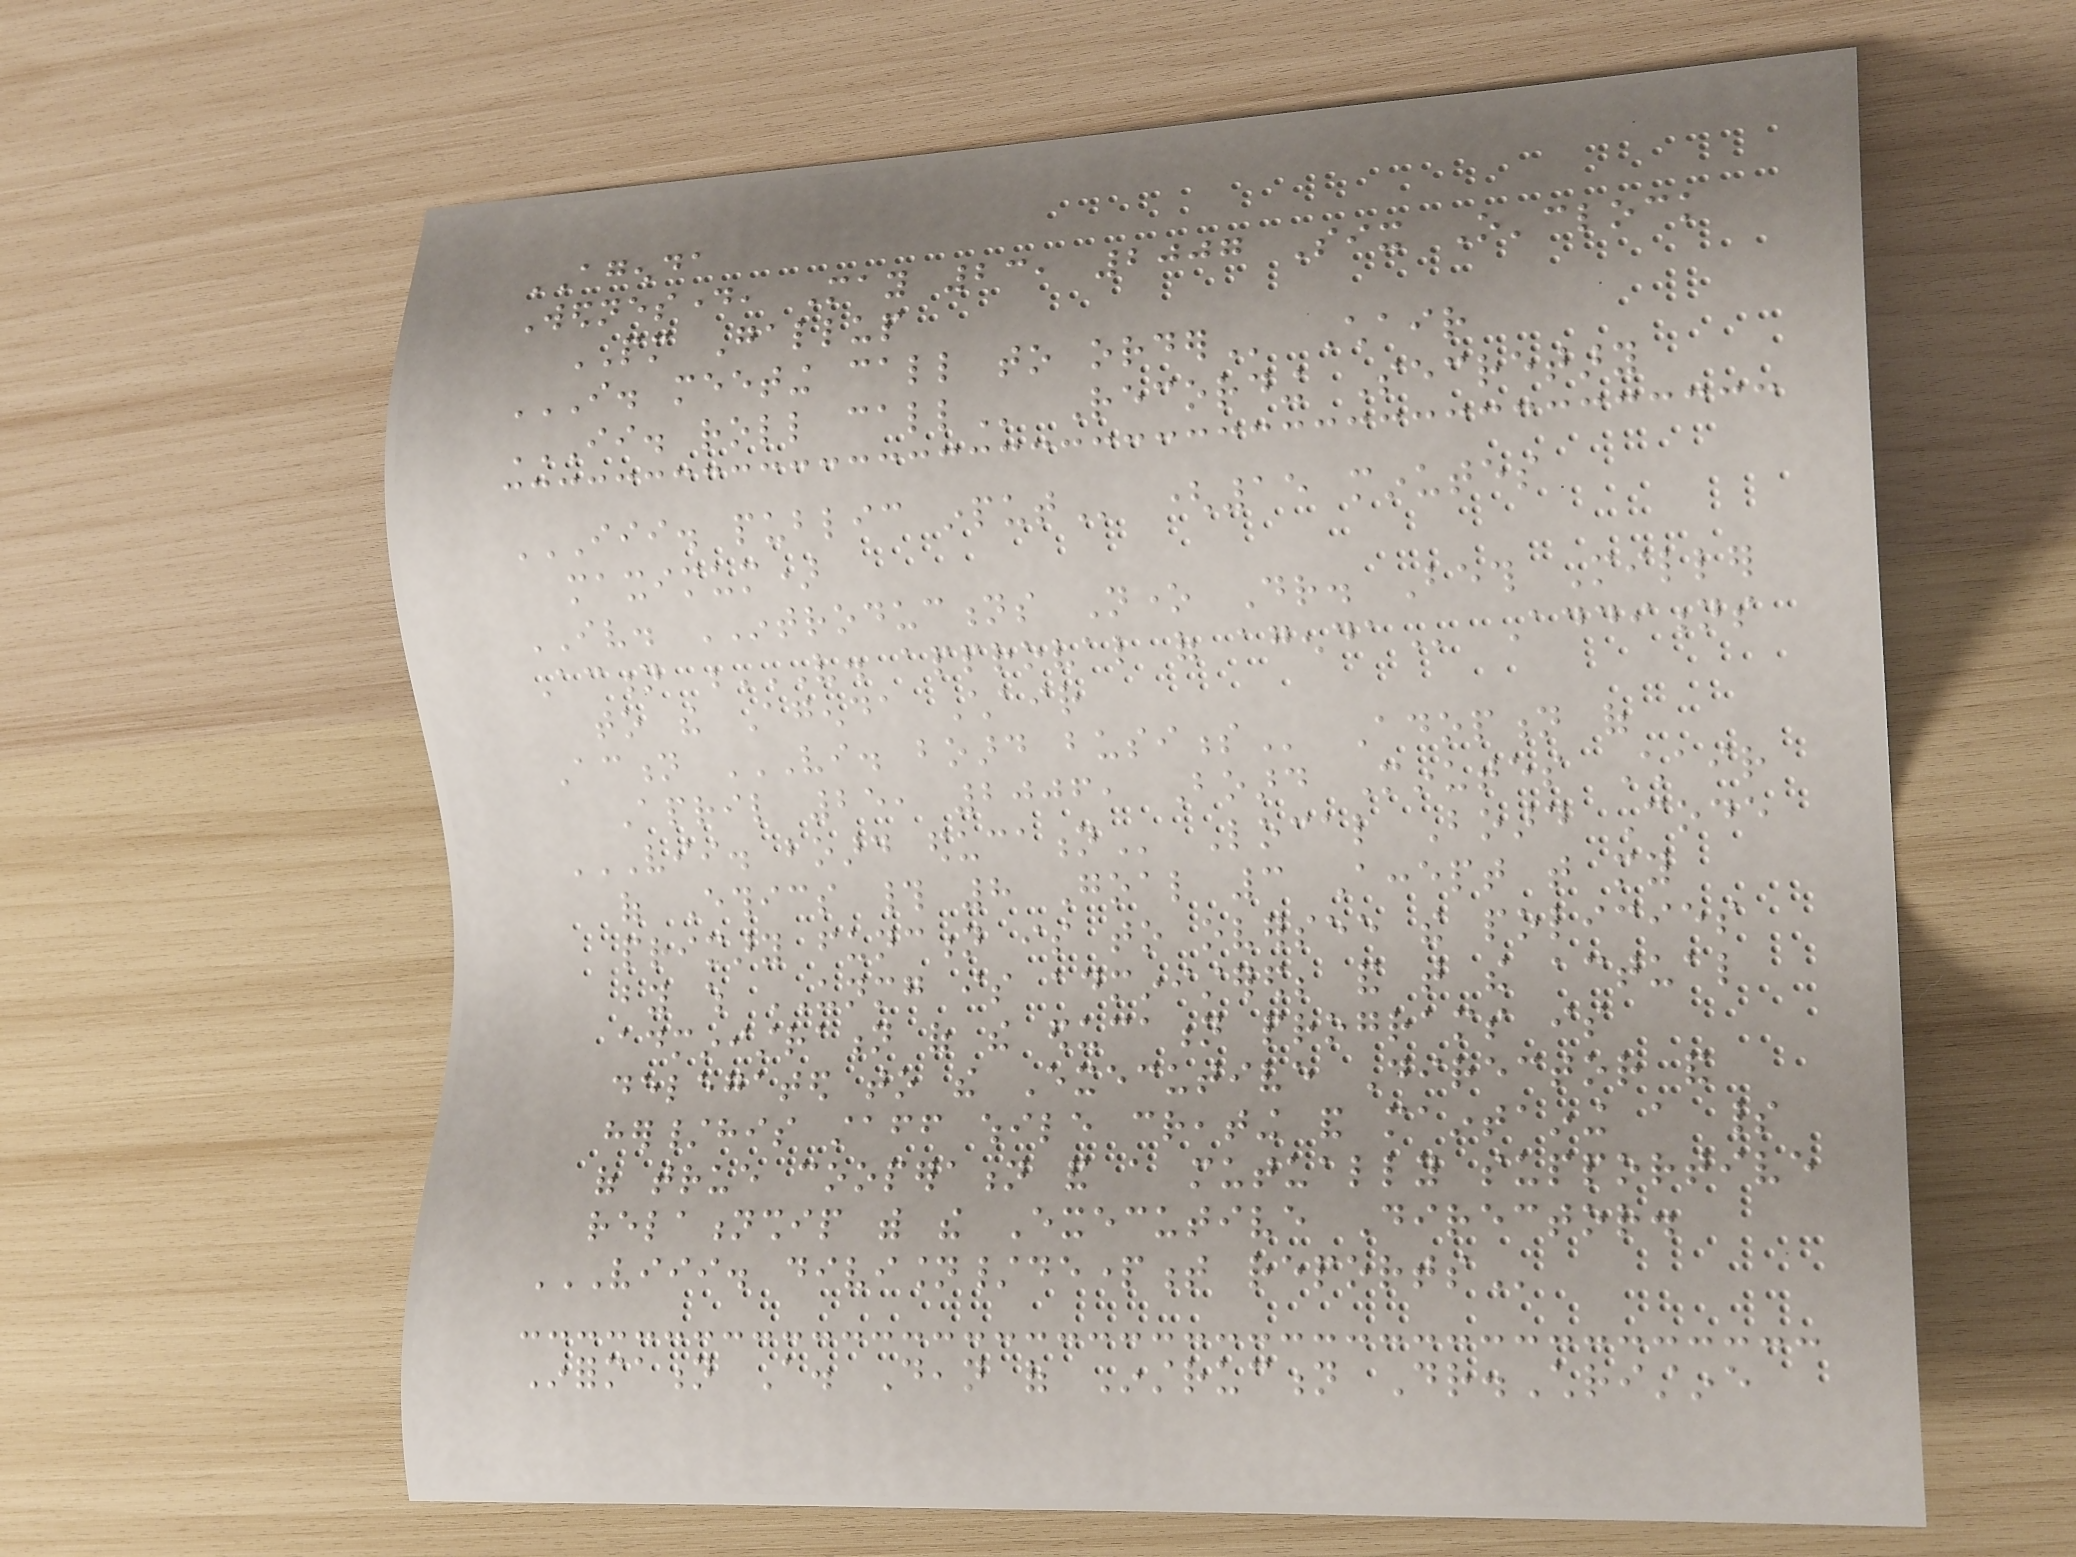AGENDA
Wednesday, May 23, 2007 Six O'clock
PM Gallup
I. MEETING CALL TO ORDER Chair
II. ROLL CALL Recording Secretary
III. PUBLIC INPUT (15 minutes
maximum)
IV. INTRODUCTIONS None Dr. Beth Miller
Action V. APPROVAL OF AGENDA Additions
to the Agenda Chair
Action VI. BOARD BUSINESS Adoption of
April 25, 2006, Board Minutes Chair
VII. BOARD EDUCATION Local Board Code
of Ethics # 8 Goal 3 Accept that my
primary function is to oversee the policies
by which UNMG is administered; and that the actual
administration of the education programs is
delegated to the Executive Director and
her/his staff while creating and maintaining a spirit
of true cooperation and a mutually supportive
relationship with the Executive Director.
VIII. DIVISION/DEPARTMENT REPORTS
Information A. Dean of Instruction Dr.Christine
